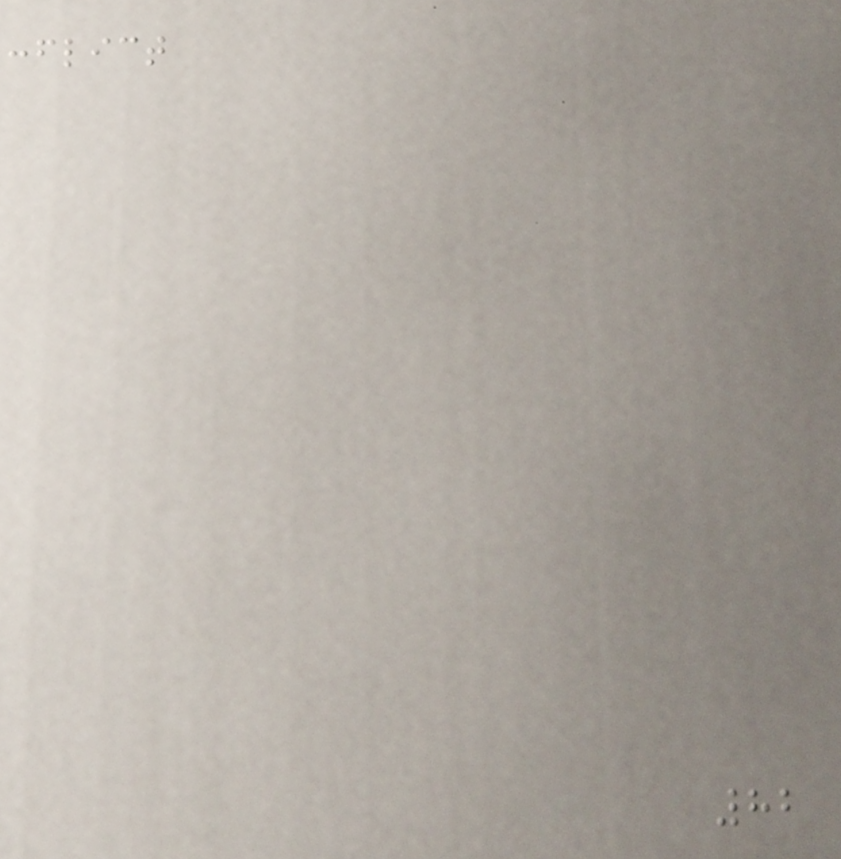conflict
82
